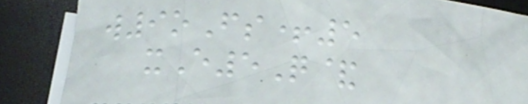w9oFs+5
xE5Q&
